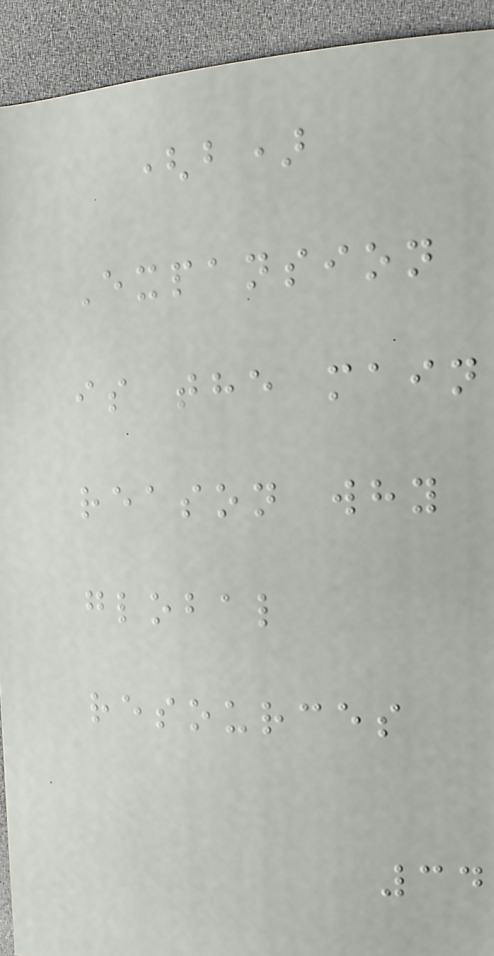(b)
Expansion
is the main
reason why
global
resources
34
